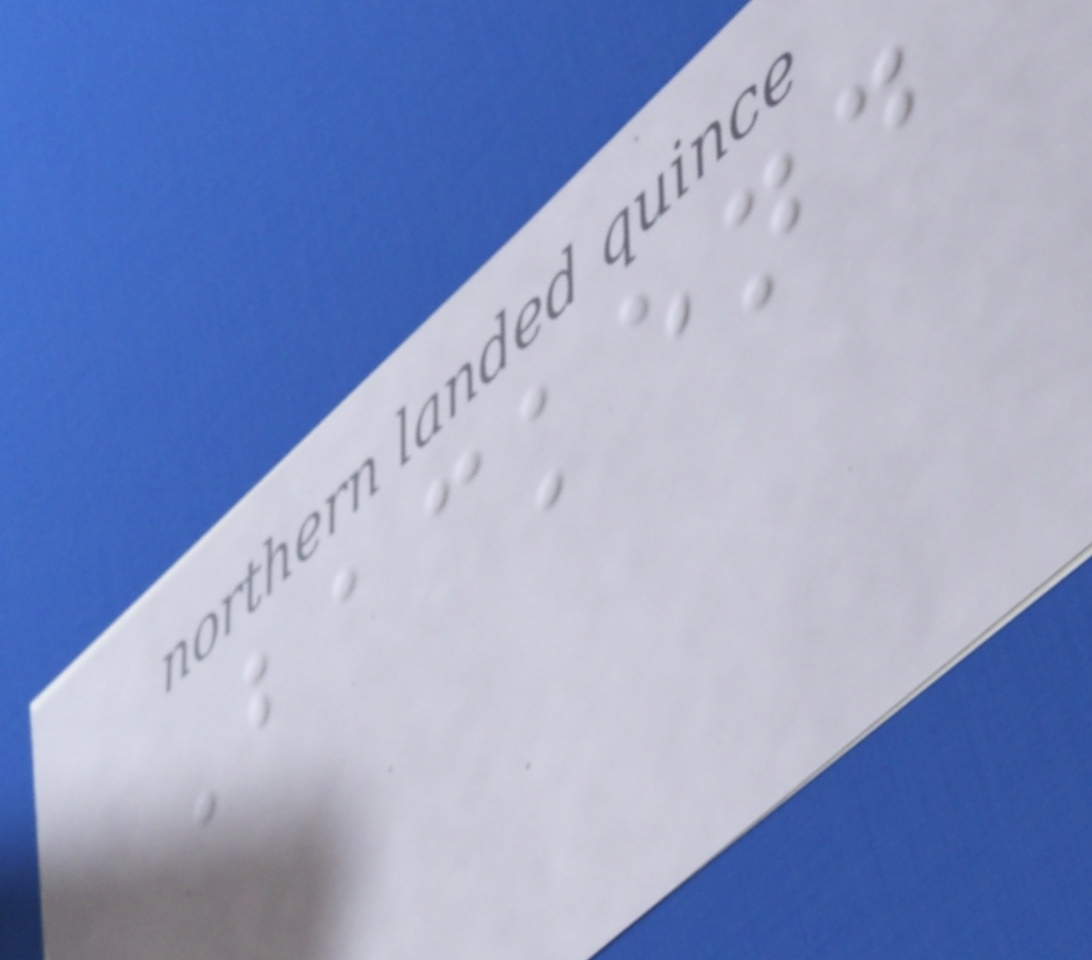Backend
